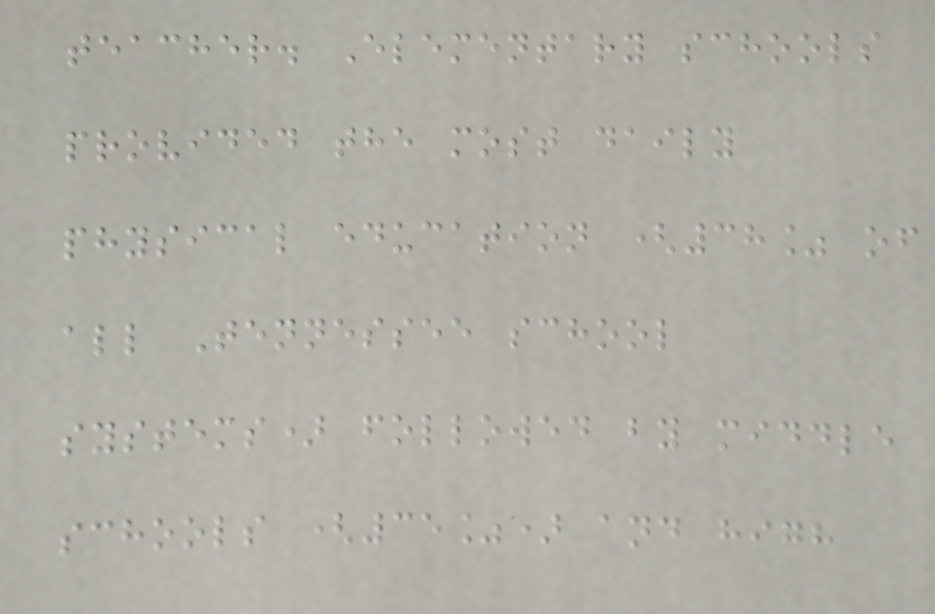teacher. Elementary schools
provided the most daily
physical education (38% of
all Tennessee school
systems) followed by middle
schools (35%) and high
